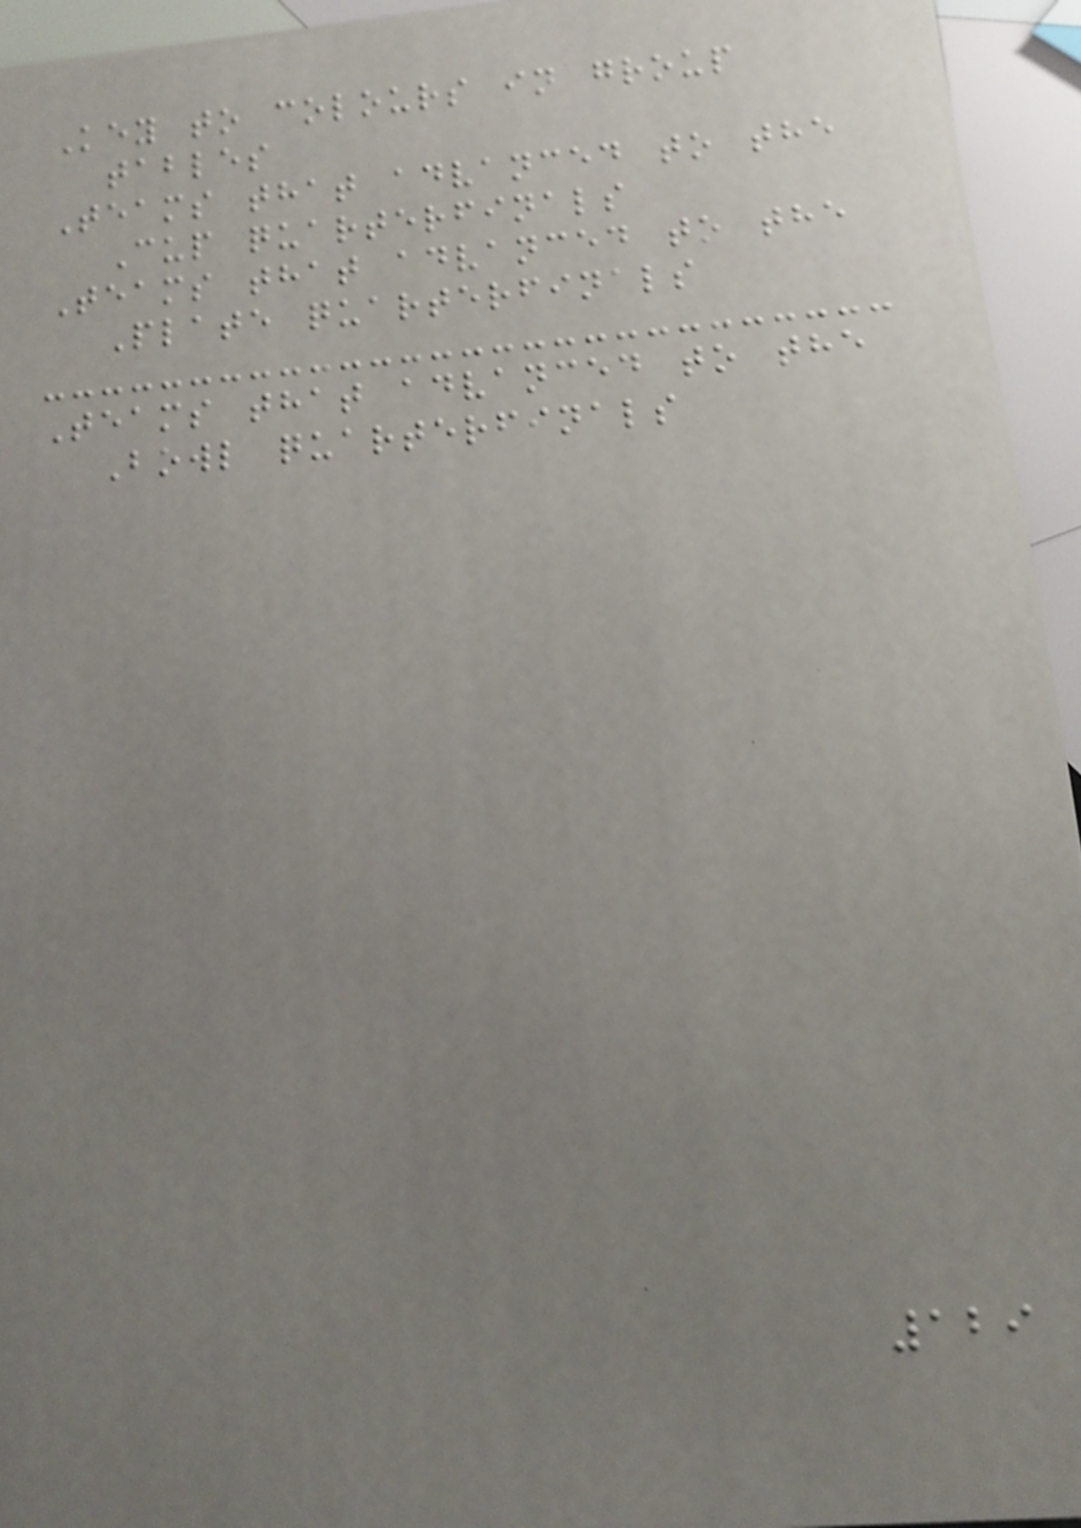Key to colours in group
tables
Teams that advanced to the
Cup quarterfinals
Teams that advanced to the
Plate quarterfinals
Teams that advanced to the
Bowl quarterfinals
129
